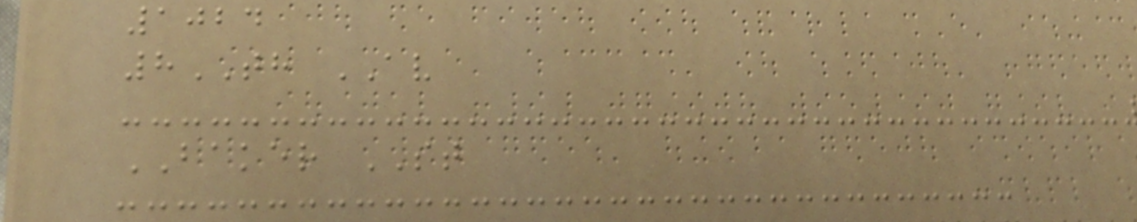1024
8TH AV
BAKER ST
